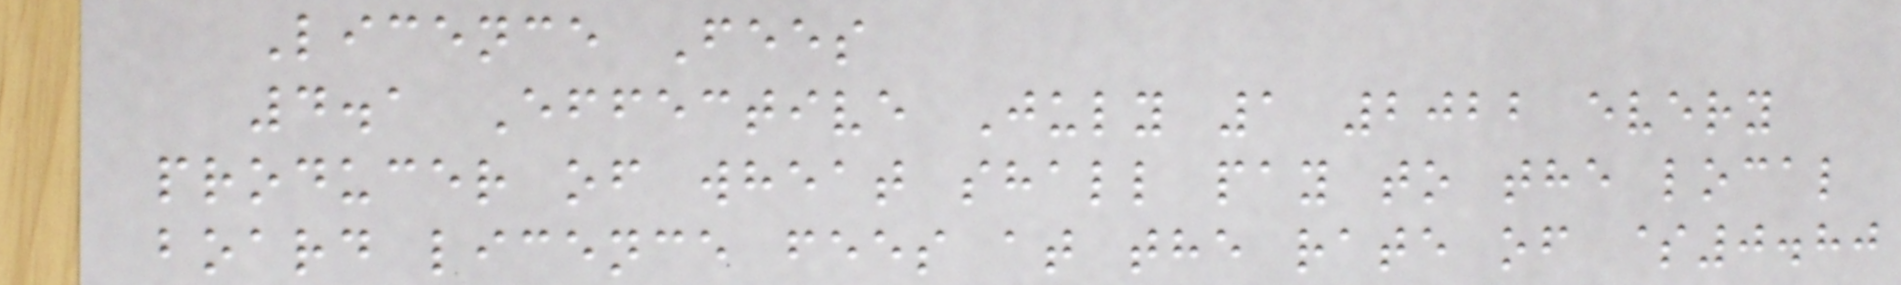Licence Fees
4.1 Effective July 1 2022 every
producer of wheat shall pay to the local
board licence fees at the rate of $0.80
